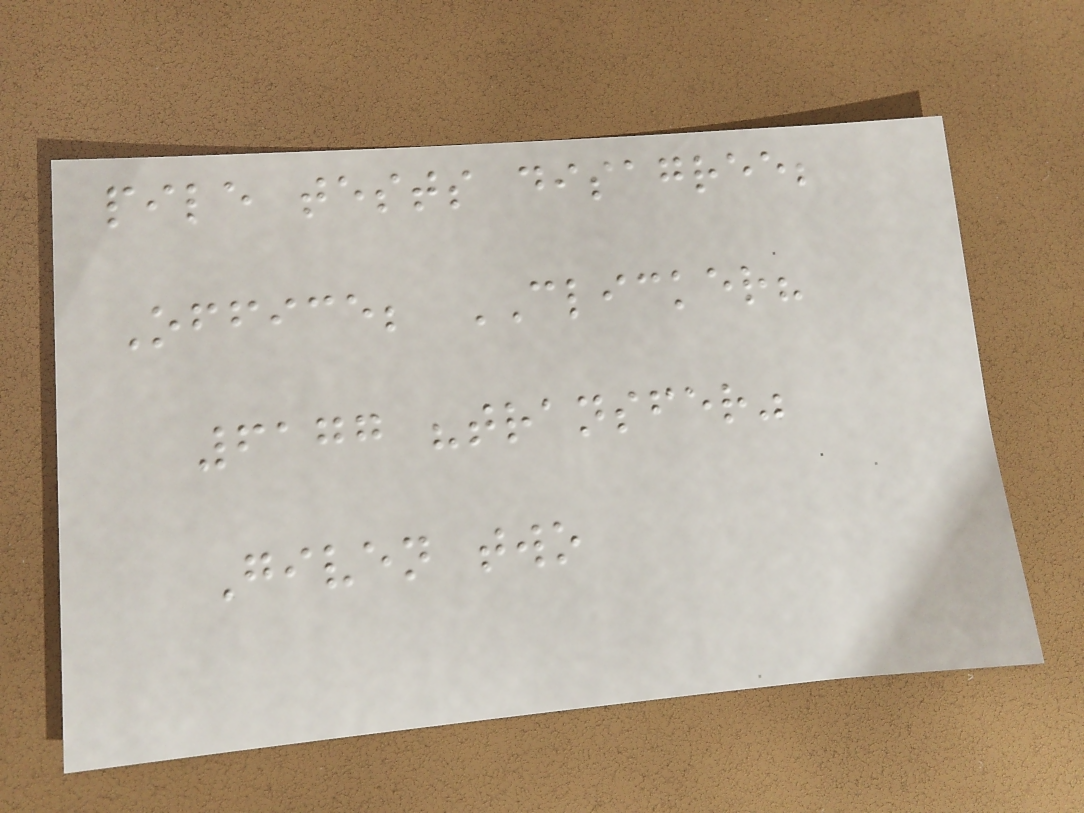pile tests disagree;
Office; CLICKER?
6177 "transfer"
Given two
